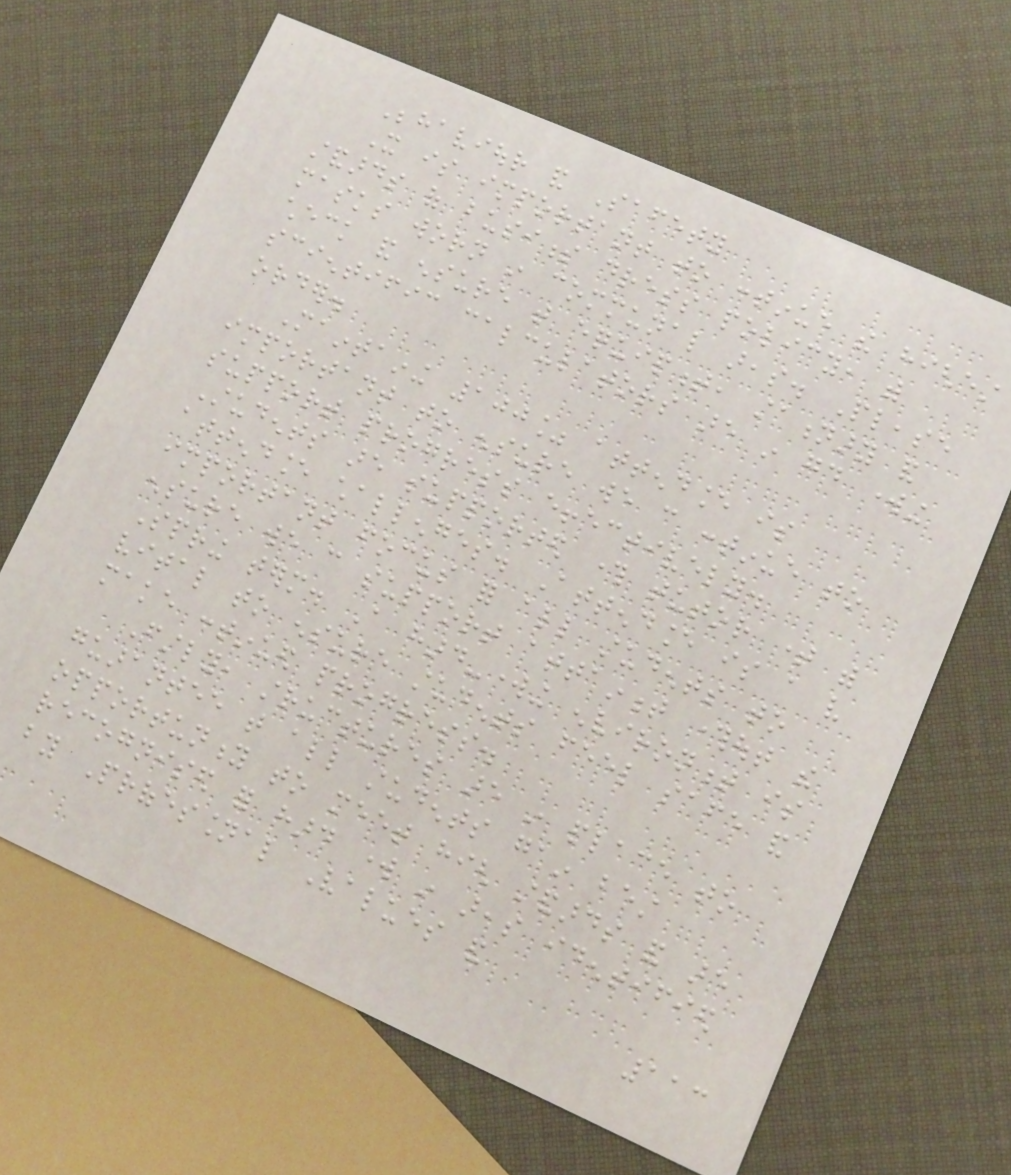Behaviour and Safety
It is important to continue the highest
standards of business dress policy, with
masks worn in communal areas. Please
check and ensure that equipment, stationary and
scientific calculators are in good working
order.
Maintaining 100% attendance is
important to ensure we can continue to
support progress effectively.
Students are supported through tutor time with
attendance challenges. Attendance is a very
important focus for all students to
ensure we can support attainment throughout the
Spring term. A hard-working environment is
vital to ensure students feel safe and
make continued progress.
Firstly, structures are in place to
guarantee that all students gain best
opportunity to meet high standards and are
recognised for hard work in areas identified
by Professional Values and
113
